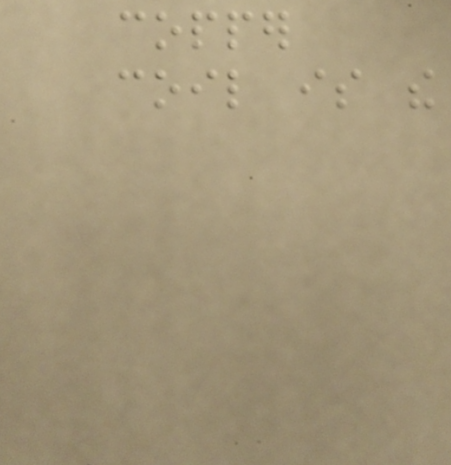copper
coil is the
